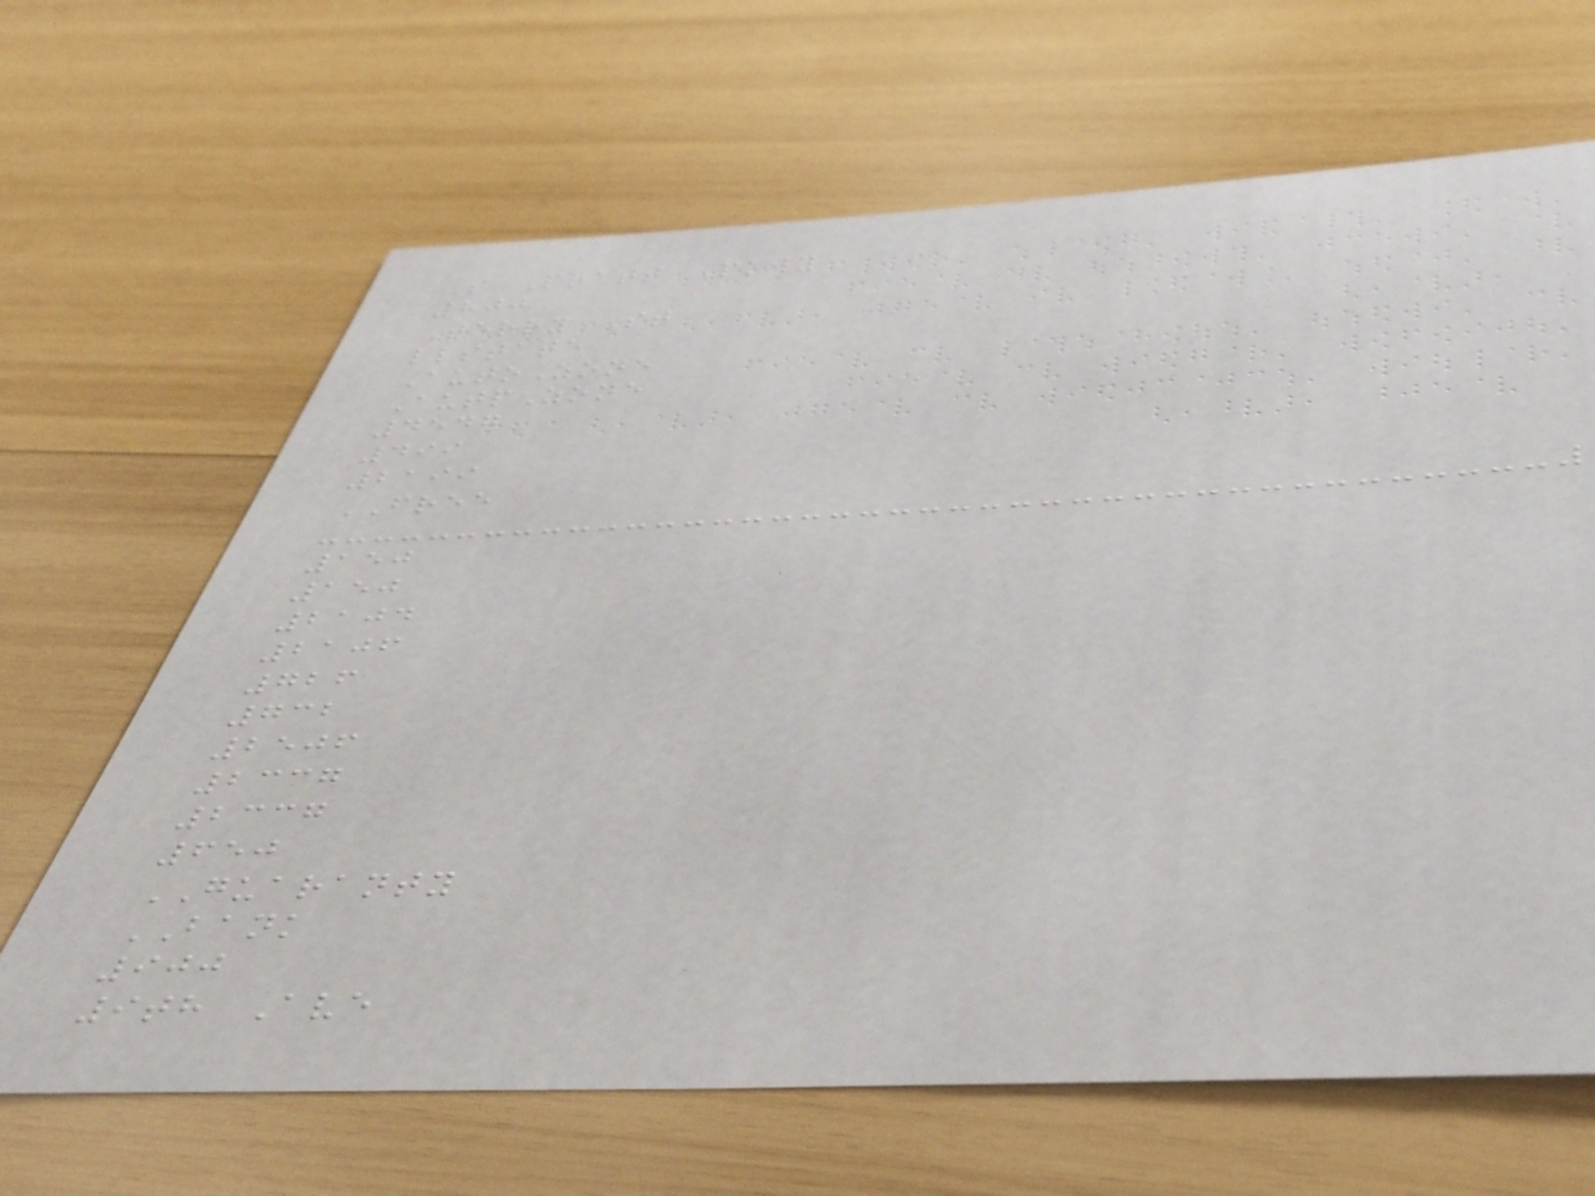S Pratt Pkwy
800
Terry St
llstate
AutoZone
AutpZone
4547
499
2199
FREE
150
150
2104
2106
726
732
2506
2337
2337
650
GUARANTY
BANK
900
9th Ave
